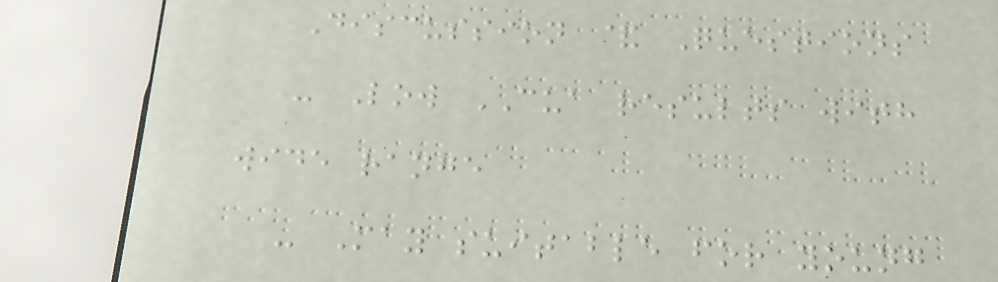Discussion & Questions
- Low CUA results with
wide range
- May suitable for young
